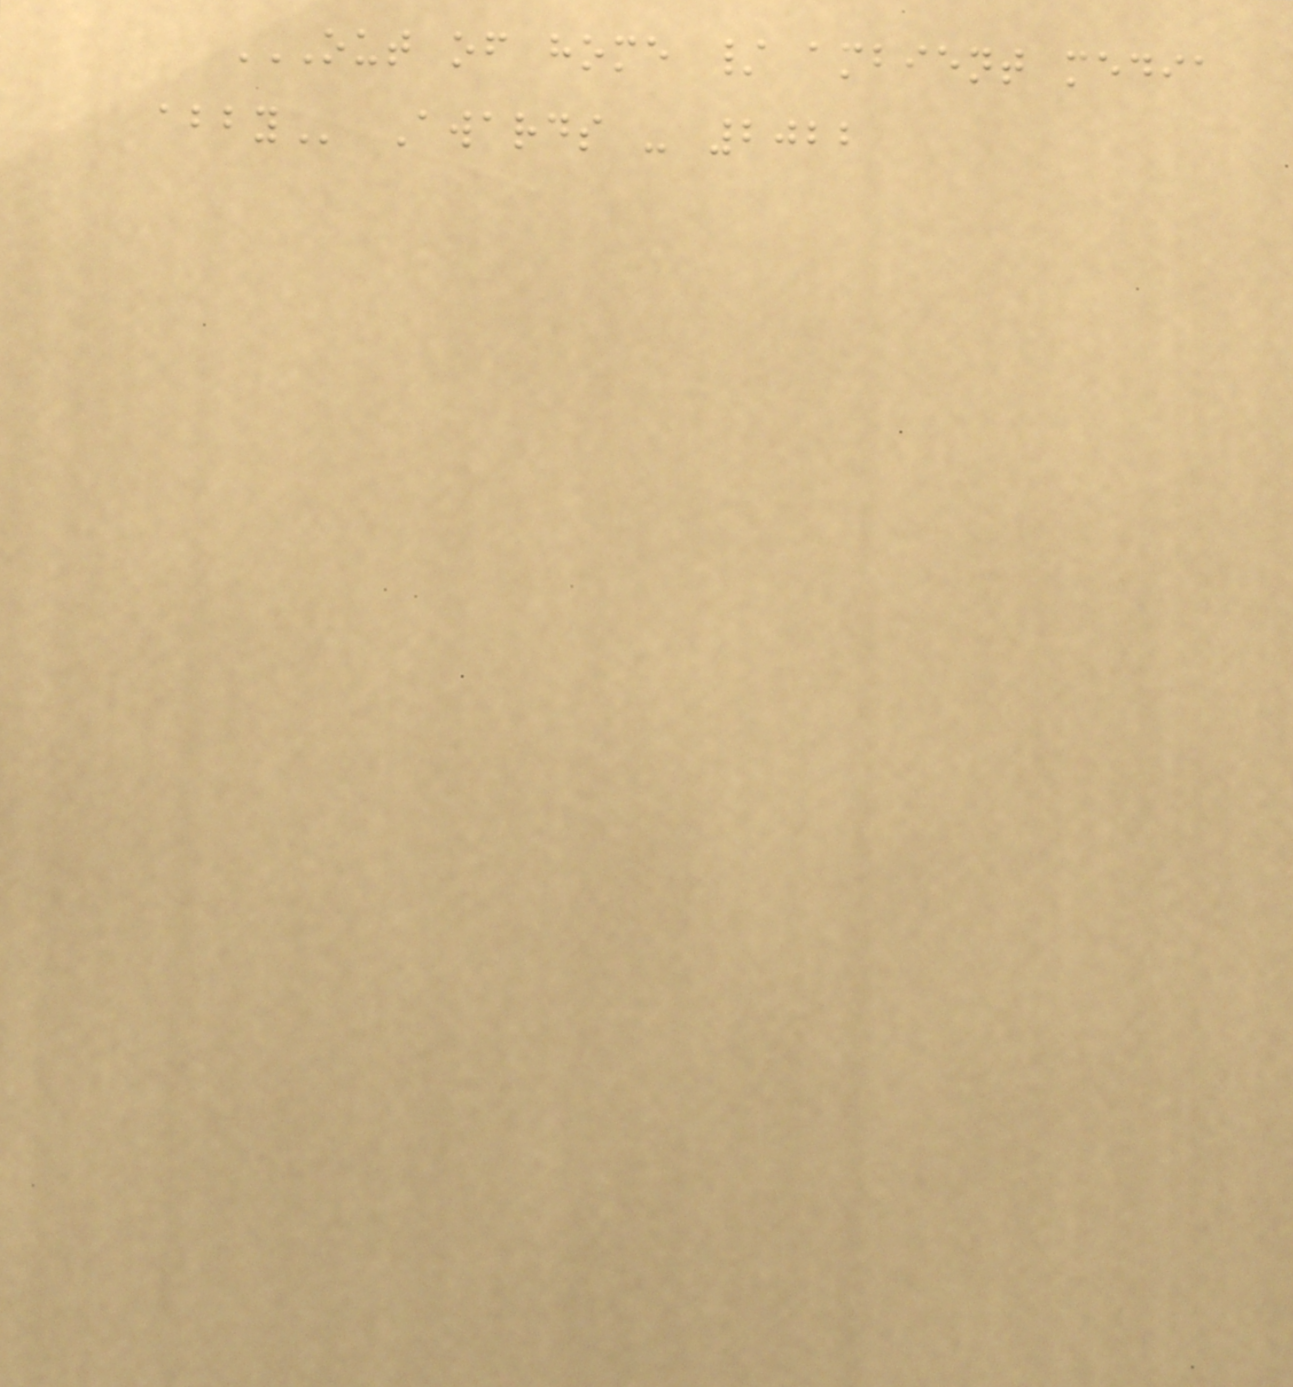OUT OF HOME / AMBIENT MEDIA
ABBY Awards - 2022
